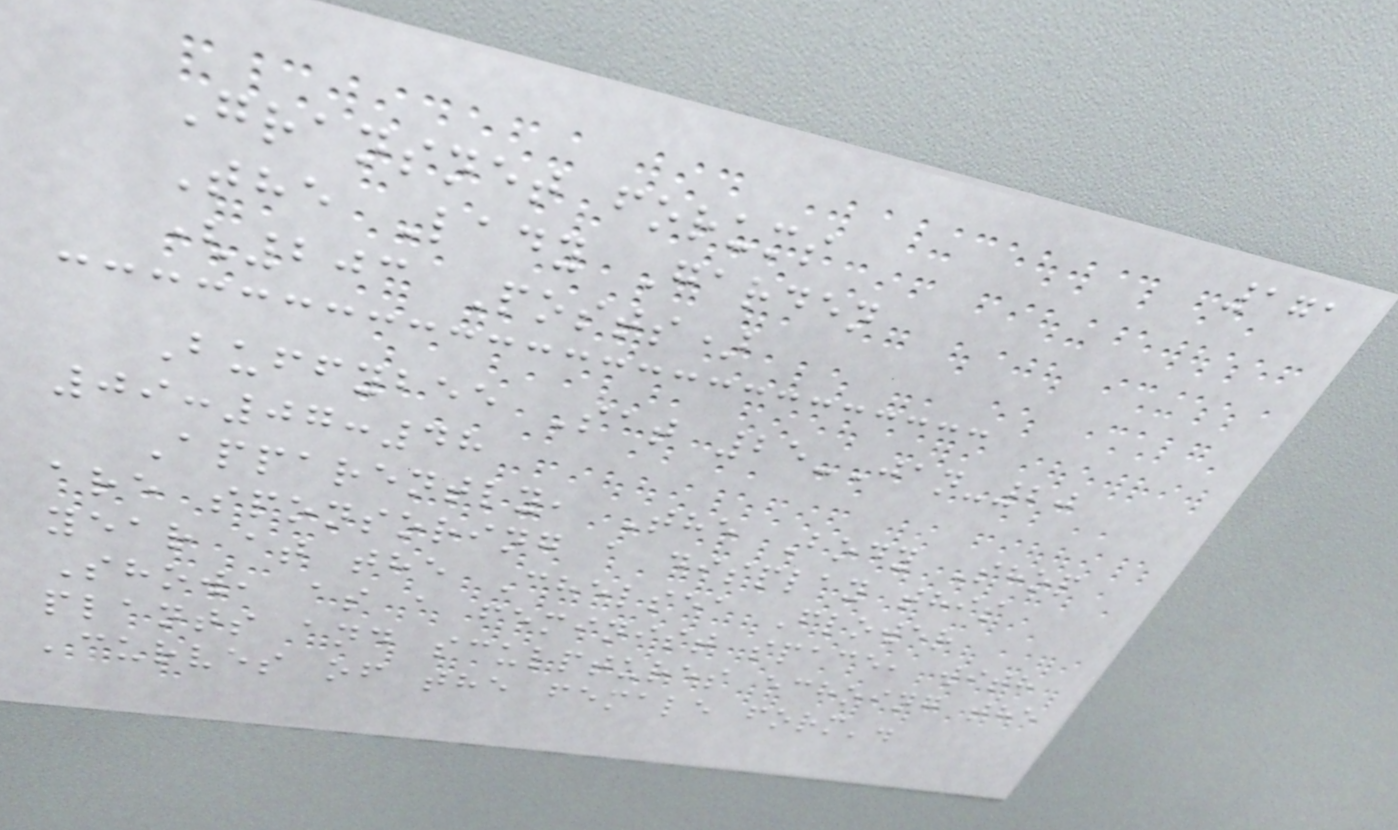171
Gransnet forums
The Lady Garden
(203 Posts)
Buffybee Sat 25-Jan-20
09:07:48
Apparently, The Body Shop
are sponsoring a display this
year at the Chelsea Flower
Show, as a feminist space, with
plants and sculptures echoing the
'curves of the female form'.
